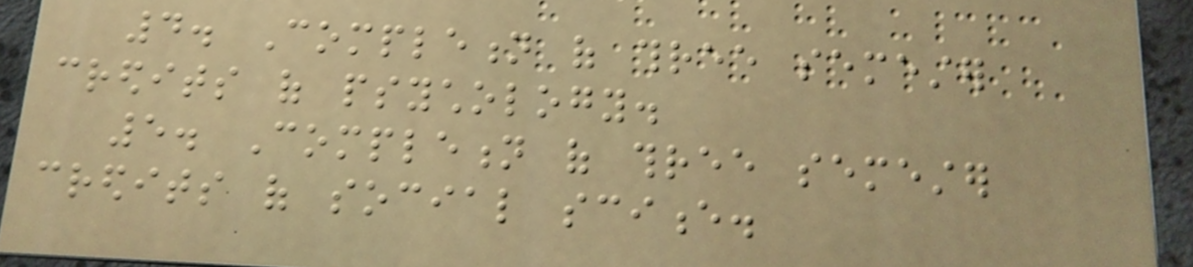4. Completion of three semester
credits of psychology.
5. Completion of three semester
credits of social science.
